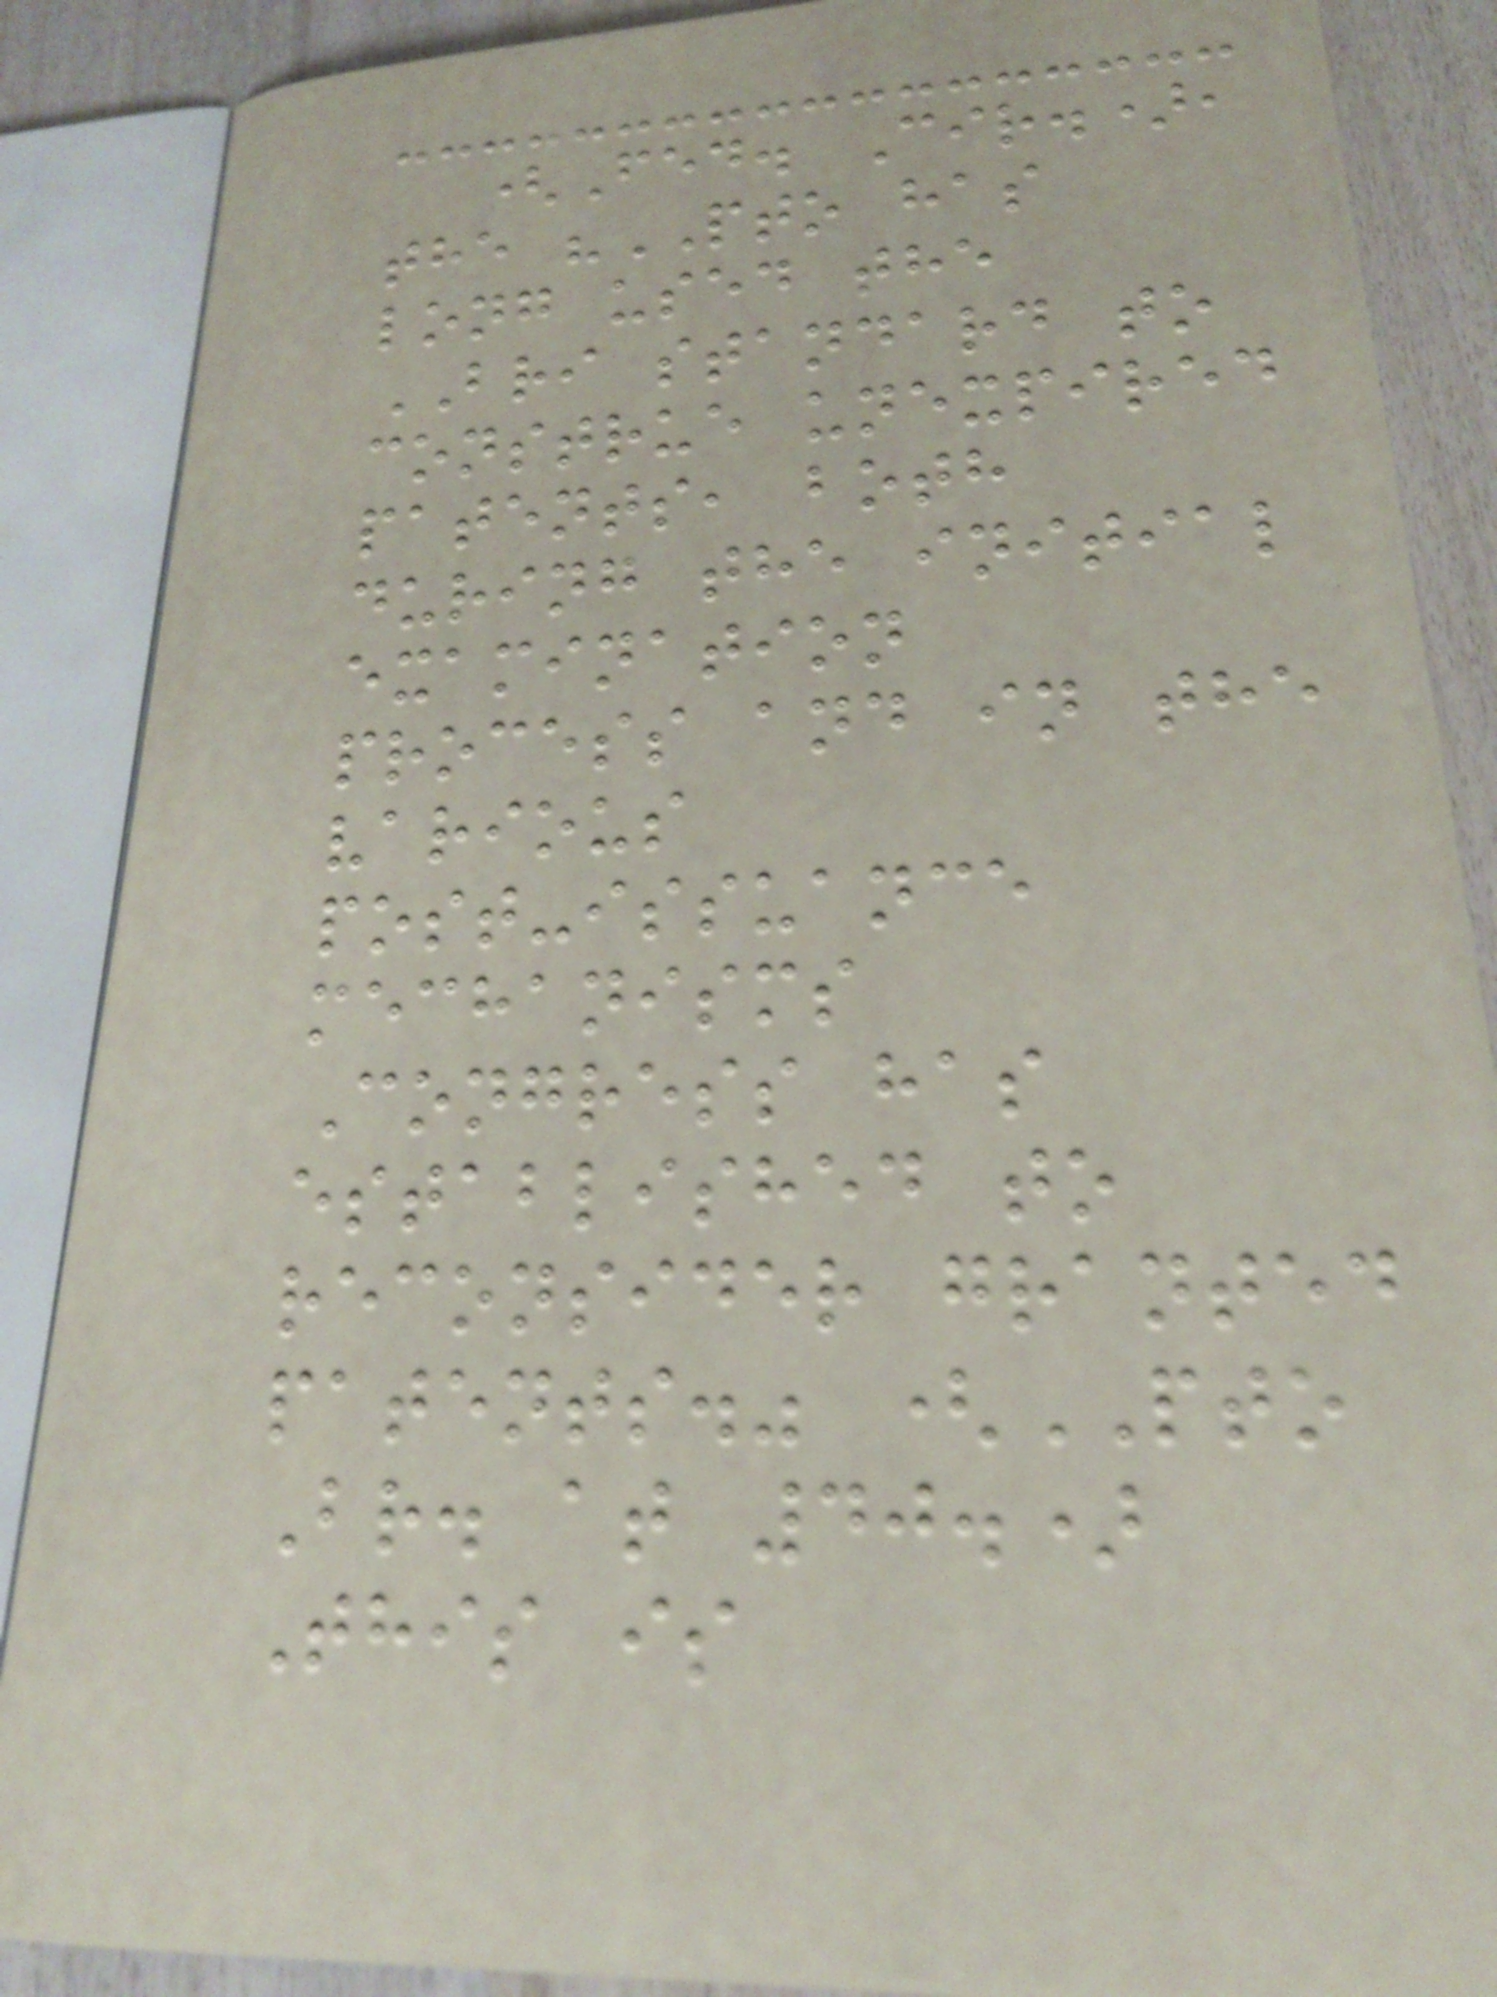(Fed. Cir.),
the "PTO has
long used the
BRI standard to
construe unexpired
patents, both
during the initial
examination
process and in the
various
post-issuance
mechanisms
Congress has
established to
reconsider granted
patents." (PTO
Br. at 40.)
This is
